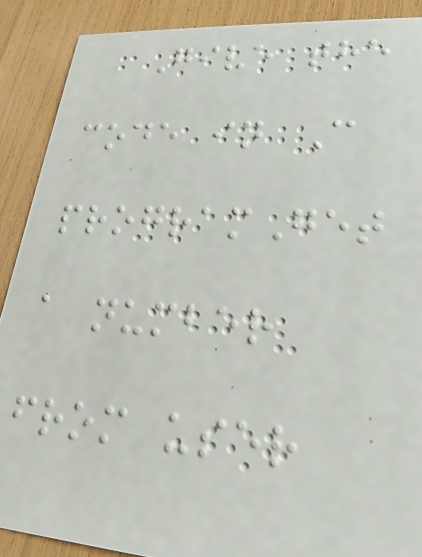Give the
code in C
programGet
a number
from user
